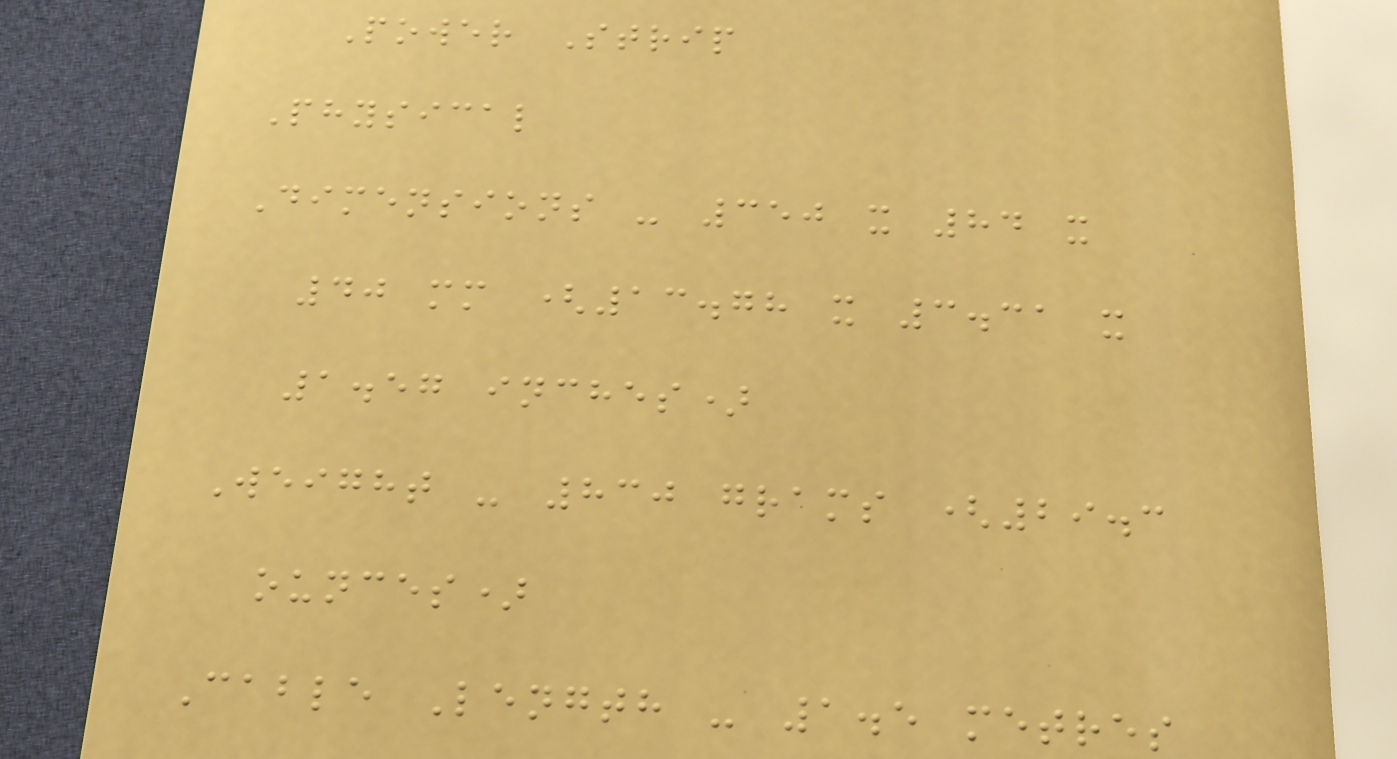Power Strip
Physical
Dimensions - 350 x 84 x
40 mm (13.78 x 3.31 x
1.57 inches)
Weight - 830 grams (29.3
ounces)
Cable Length - 1.5 metres
